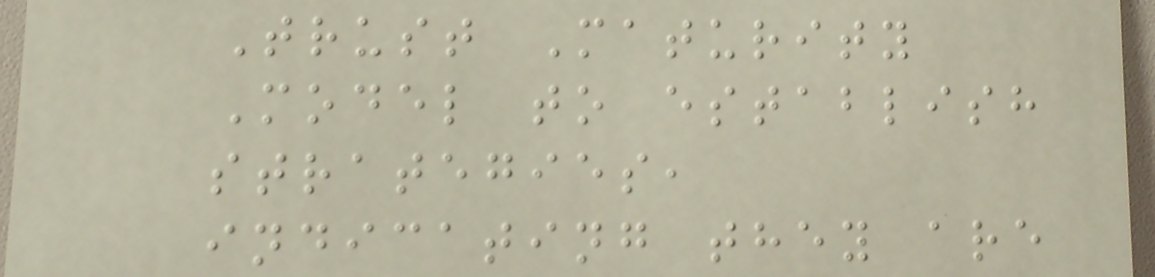Trust Maturity
Model to establish
strategies,
indicating they are
